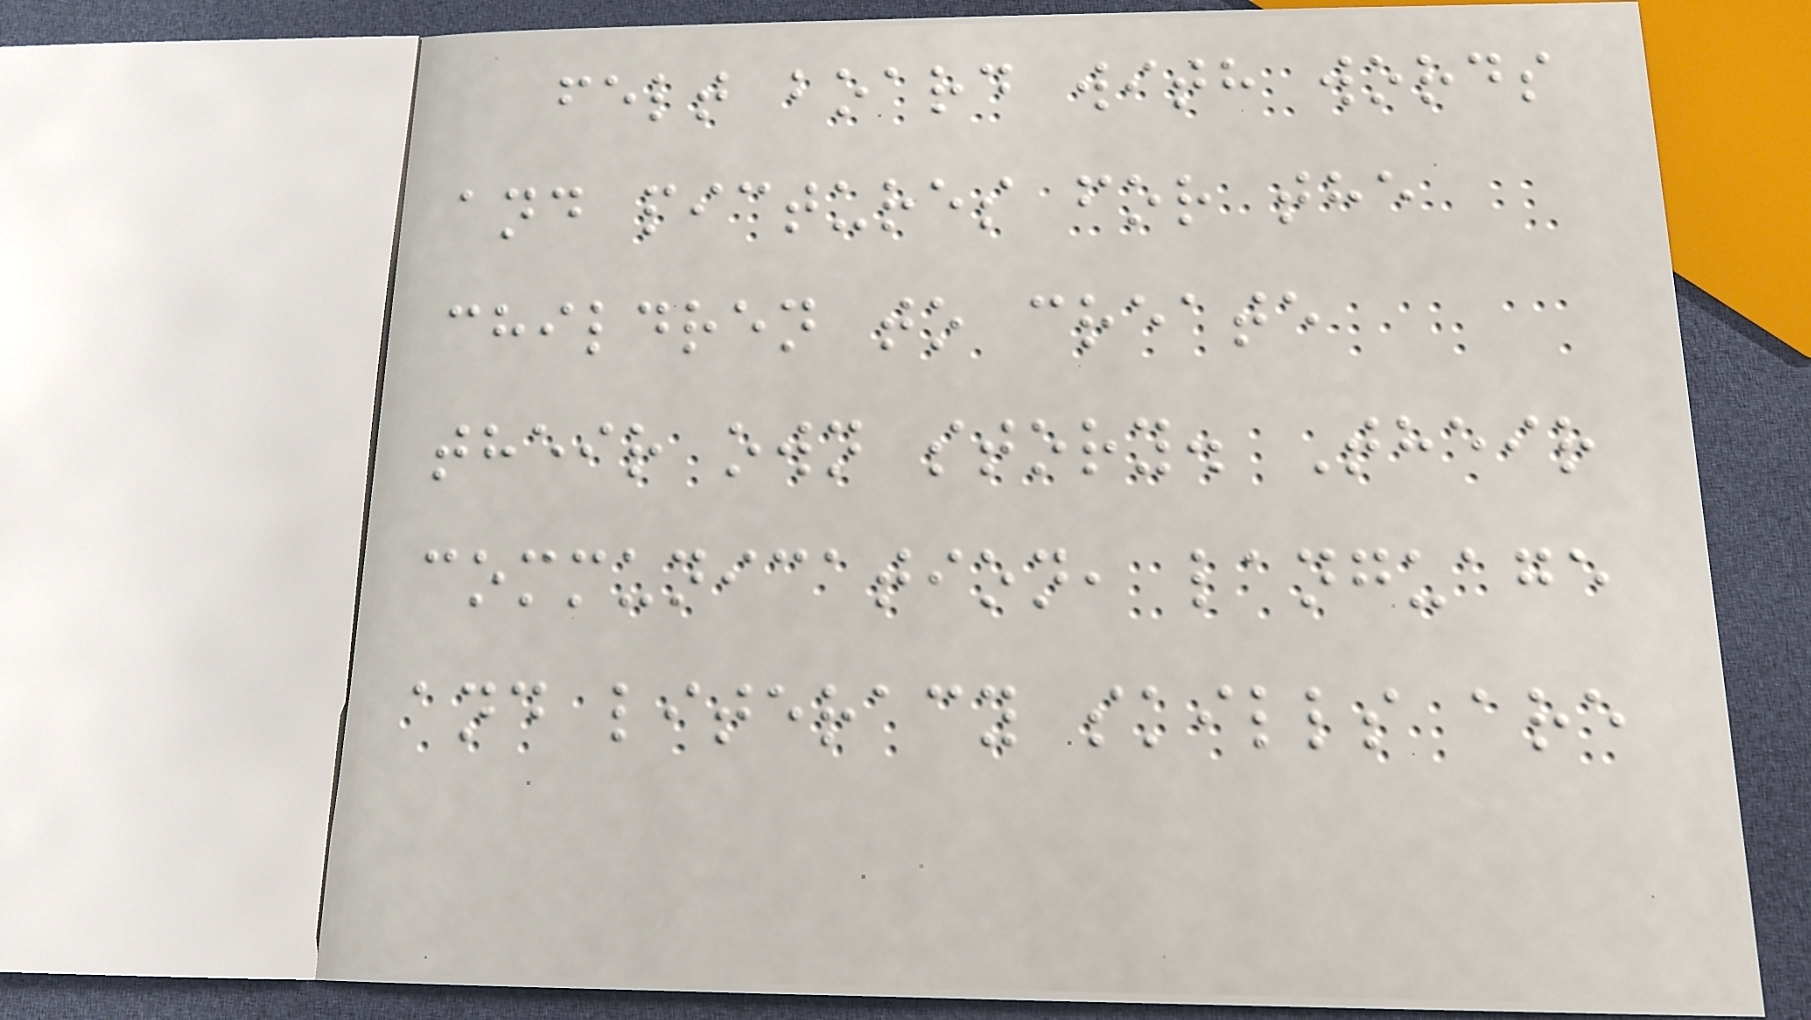felt board with words
and pictures for the
children to create
their own story. Their
communication, language
and literacy skills are
